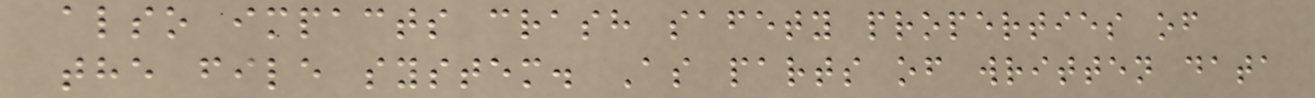also impacts crash safety properties of
the file system. As parts of written data
